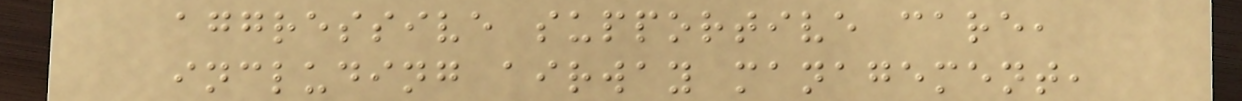aggressive supportive care,
including airway management,
